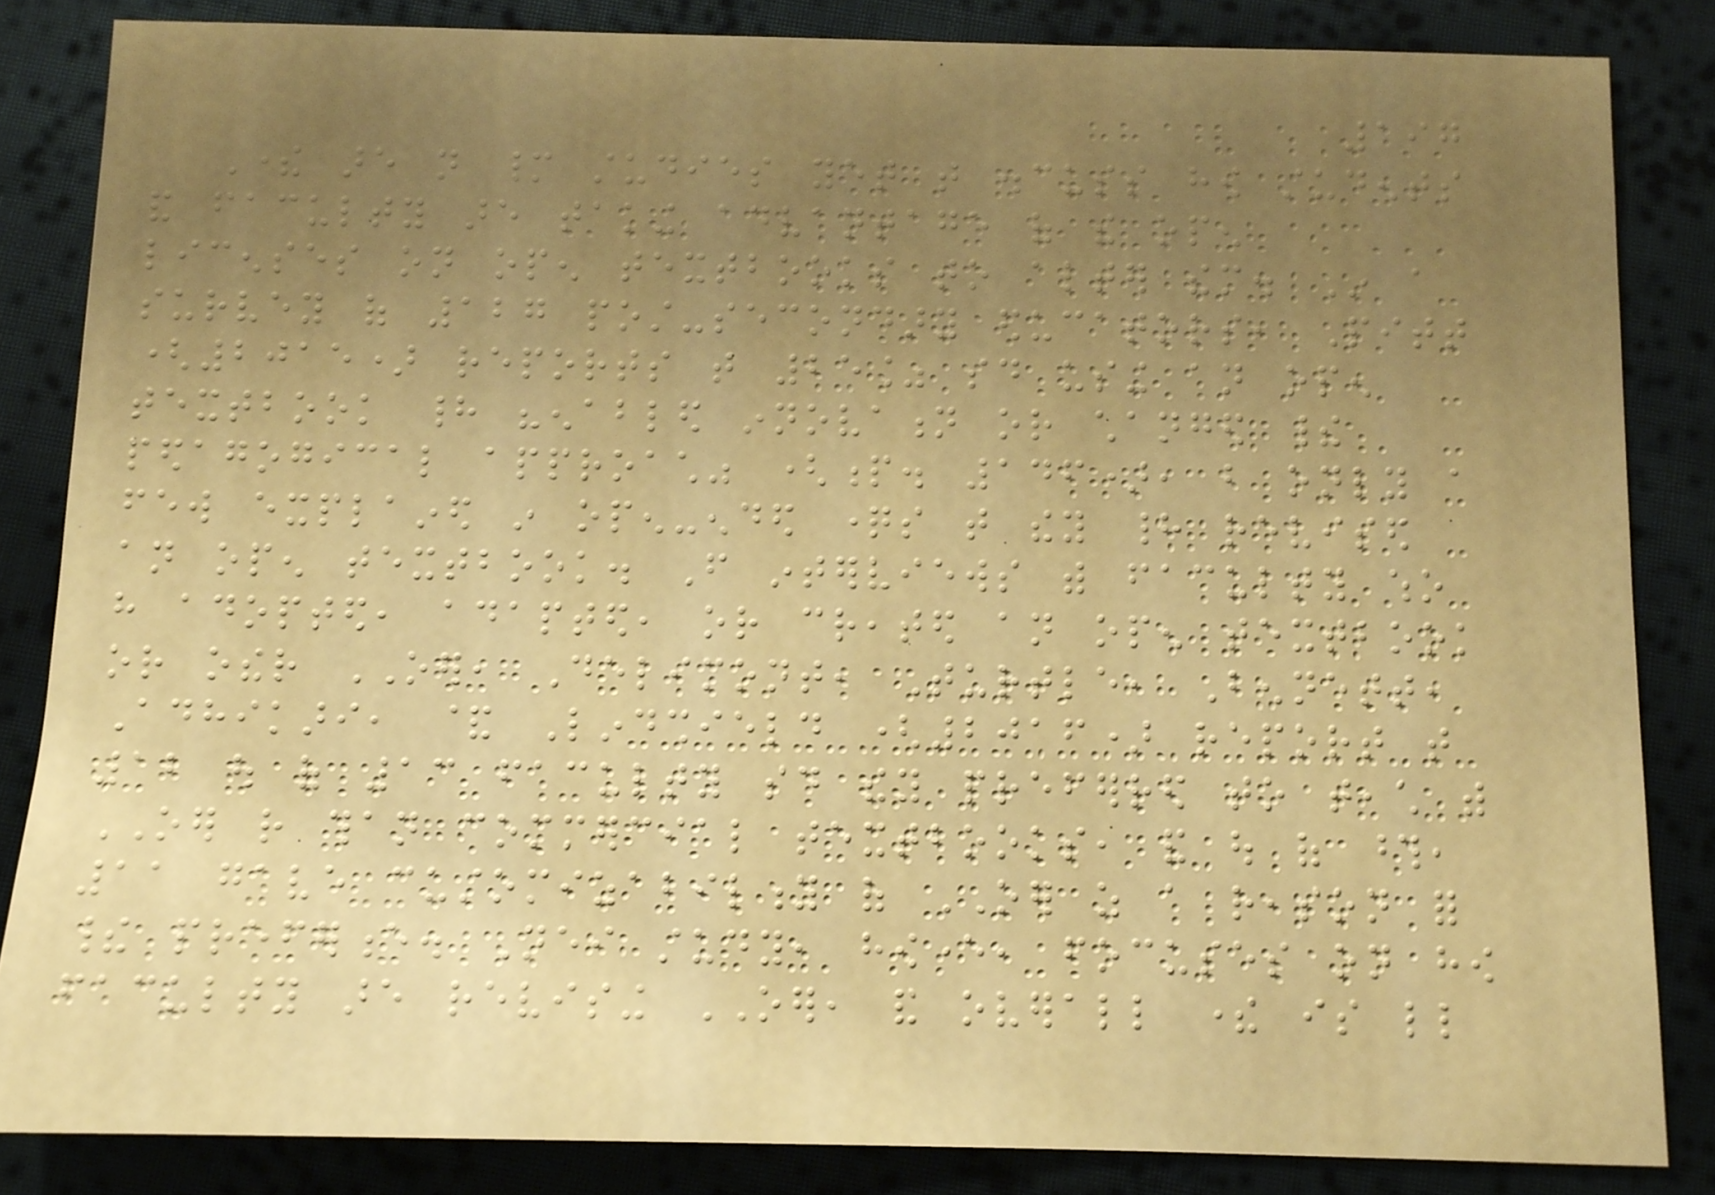197
There are not many studies yet that discuss how students
and faculty are taking advantage of the open
licenses on open textbooks to alter them. In a
survey of 127 post-secondary educators, Pitt
(2015) reports that 25% said using an open
textbook had "enabled innovation or changed their
pedagogical approach" (p. 146), but only a
few explained in open-ended questions that they had revised
an open textbook. From interviews with faculty who
have adopted, adapted, or created an open textbook
or other OER, Delimont, Turtle, Bennett,
Adhikari, & Lindshield (2016) report that
12 out of 13 faculty said they preferred to teach with
OER rather than commercial textbooks, and out of those,
11 gave customizability of OER as a reason for
their preference. Neither study, however, focuses on how
faculty are revising OER, and overall there is little
